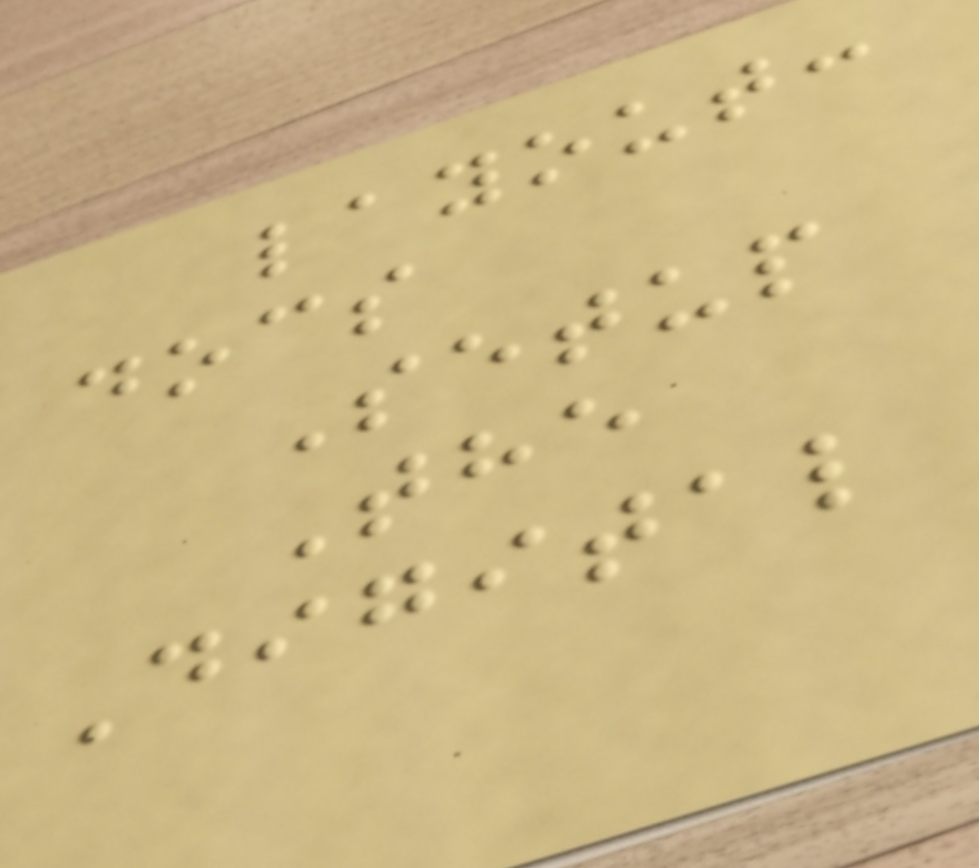layout:
docs
Setup
The
Digital
